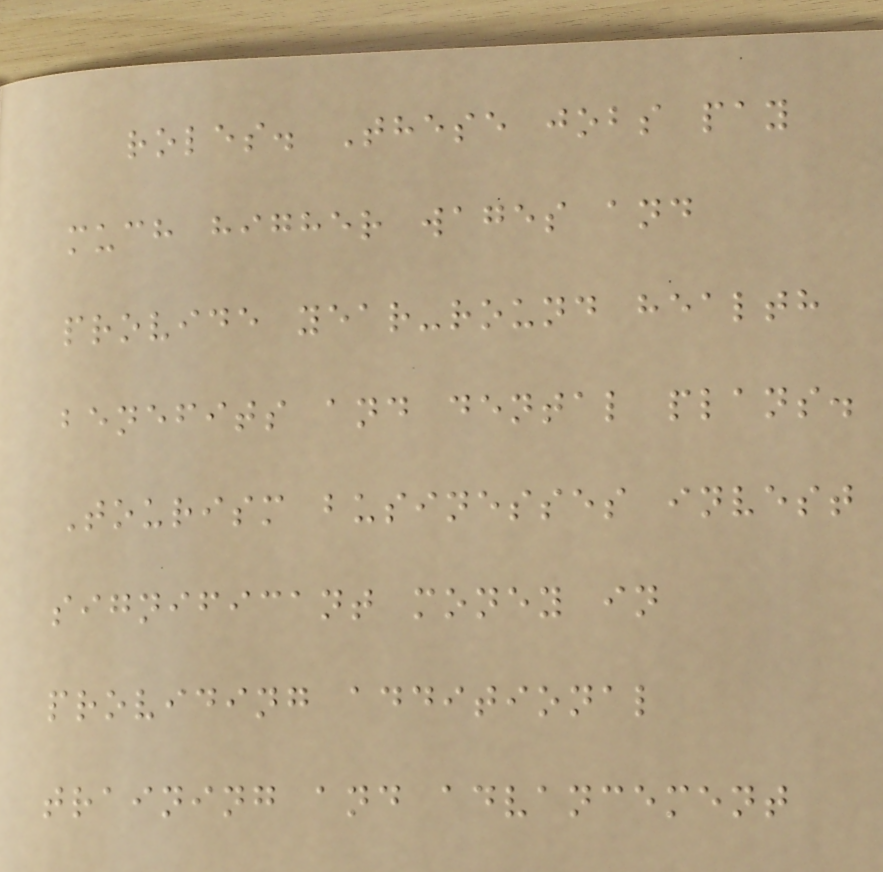roles. These jobs pay
much higher wages and
provide year-round health
benefits and dental plans.
Tourism businesses invest
significant money in
providing additional
training and advancement
